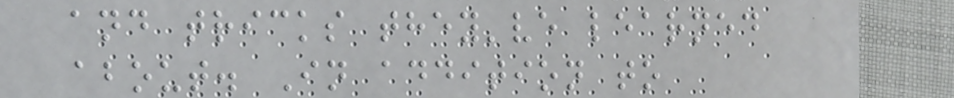and tricks they've learned
about. In addition to
